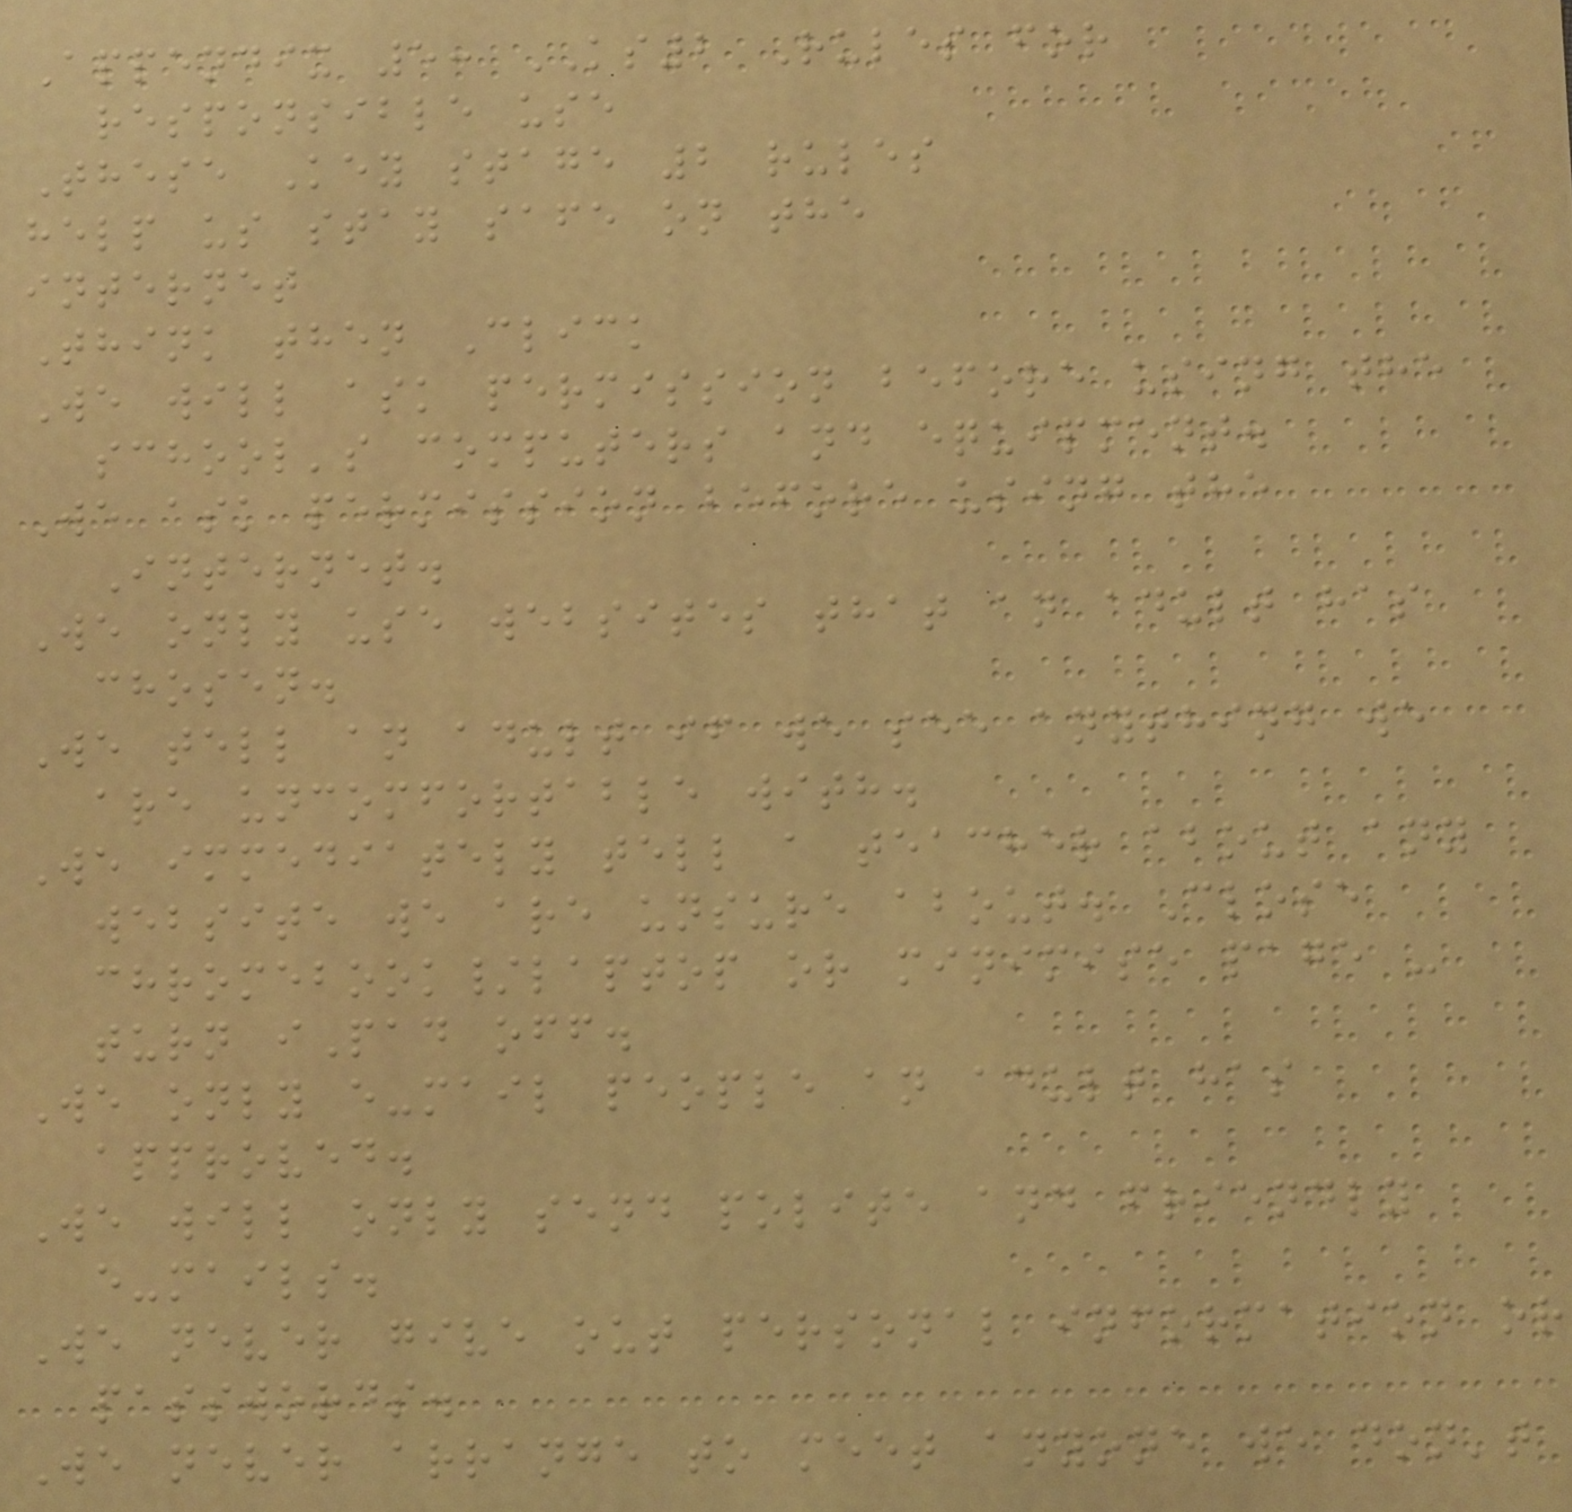Appendix 5: KS2 Rules for
responsible use
These Key stage 2 rules
help us stay safe on the
internet
Think then Click
We will ask permission before using the
school's computers and equipment.
We ask permission before using the
Internet.
We only use websites that an adult has
chosen.
We tell an adult if we see anything we
are uncomfortable with.
We immediately tell a teacher about any
website we are unsure about. Close
chromebook/laptop or minimise page -
turn iPad off.
We only e-mail people an adult has
approved.
We will only send polite and friendly
e-mails.
We never give out personal information or
passwords.
We never arrange to meet anyone we don't
